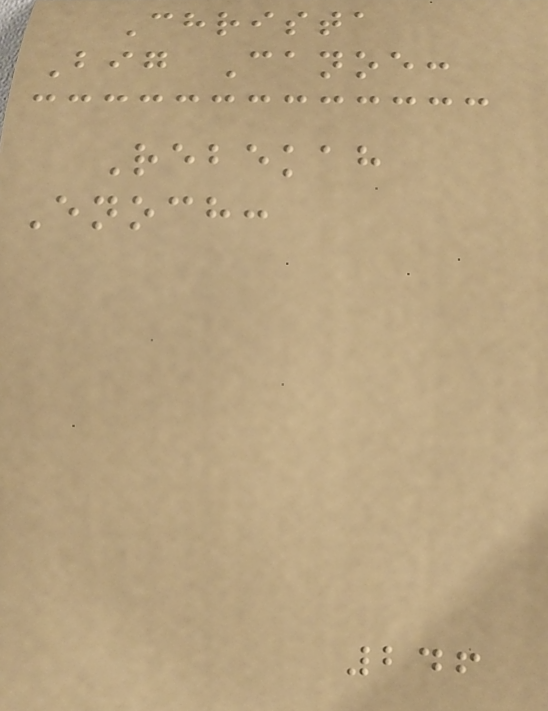Christa
Big Canoe:
Rebekah
Enoch:
246
